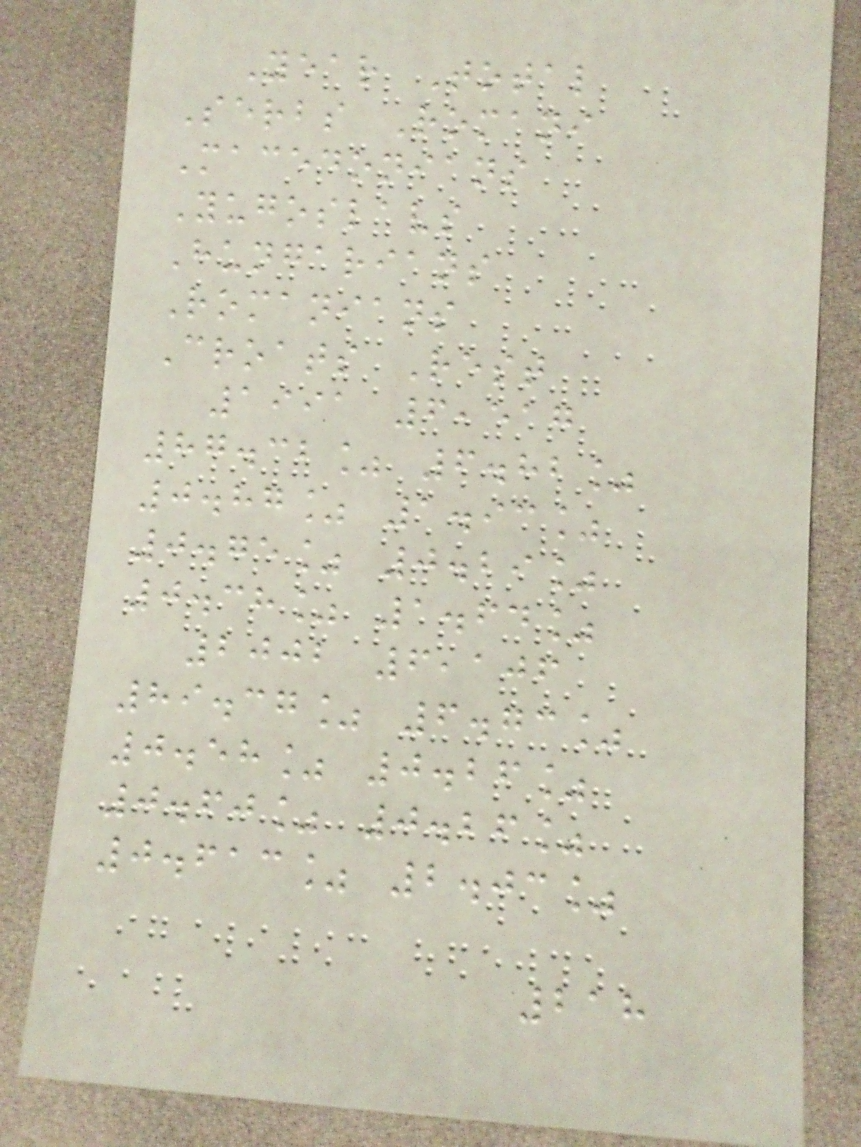Year Total
Serbs Romani
Macedonians
Yugoslavs
Hungarians
Romanians
Croats Rest
1991 6,517
87.32% 6.82%
0.87% 1.93%
0.75% 0.29%
0.38% 1.64%
2002 6,106
89.37% 6.73%
0.58% 0.26%
0.60% 0.26%
0.613% 2.03%
218
